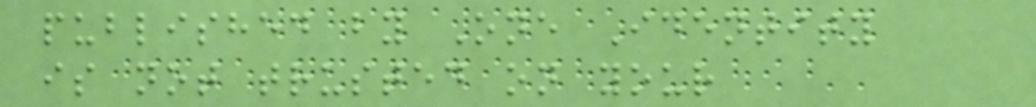published by One Identity
is not trusted on your
